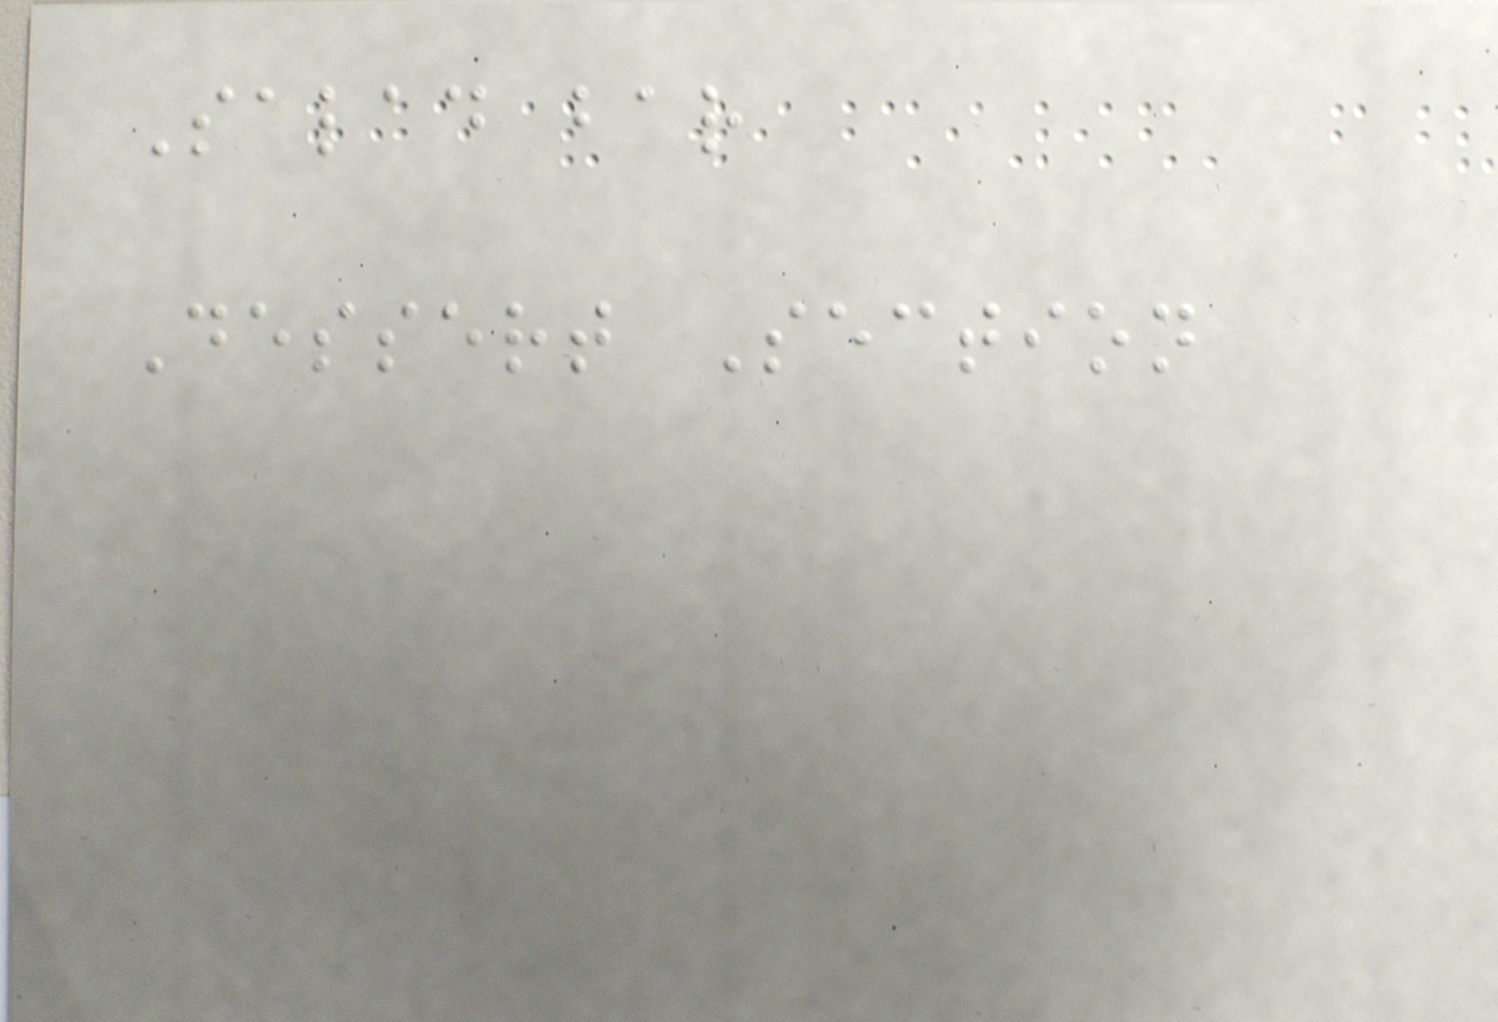Salad bar
Dessert Section
